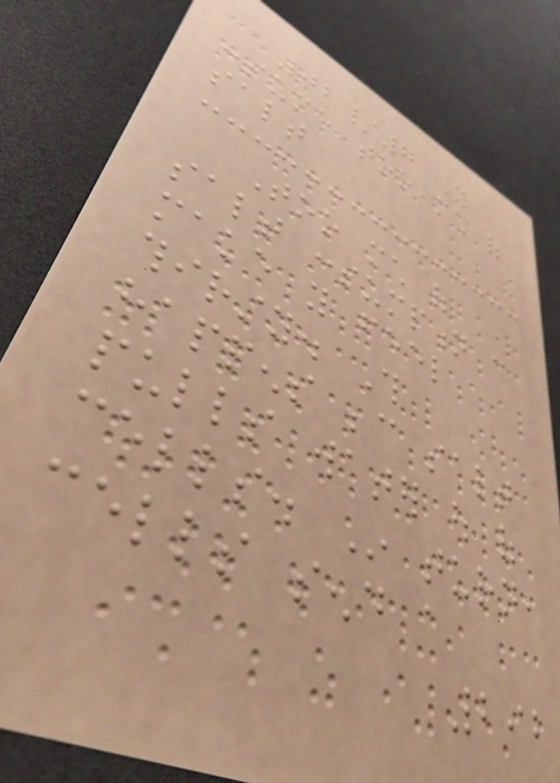02/7 You
consume too much of
salt
Too much of
salt consumption can
make you feel
thirsty. This
happens because salt
pulls water out of
cells. In turn,
cells send a
292
